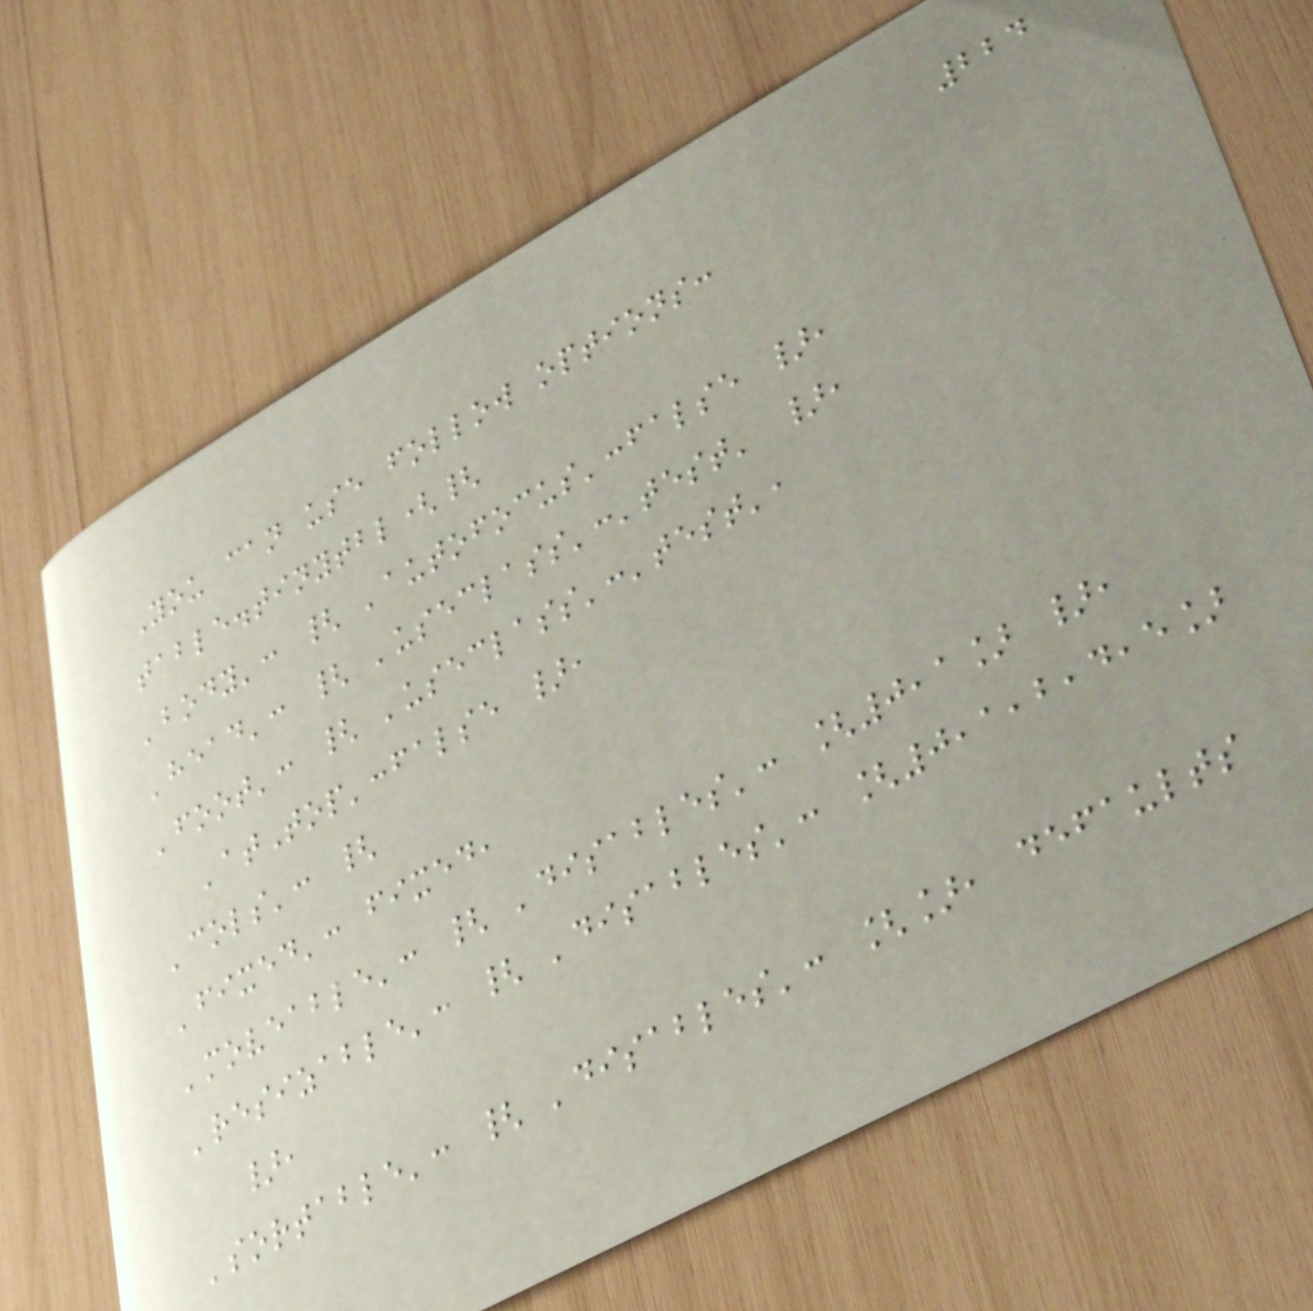224
You can use follow options:
table.tinytbl({
'body': { 'autofocus':false },
'head': { 'useclass':'test' },
'foot': { 'useclass':'test',
'atTop':false },
'cols': {
'fixed': fixed,
'moveable': { 'disables': [0,1] },
'resizable': { 'disables': [0,1,2,4,5]
},
'sortable': { 'disables': [], defaults
